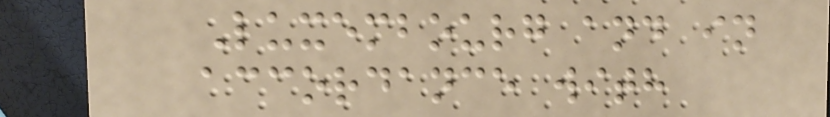Luxembourg and in
accordance with
